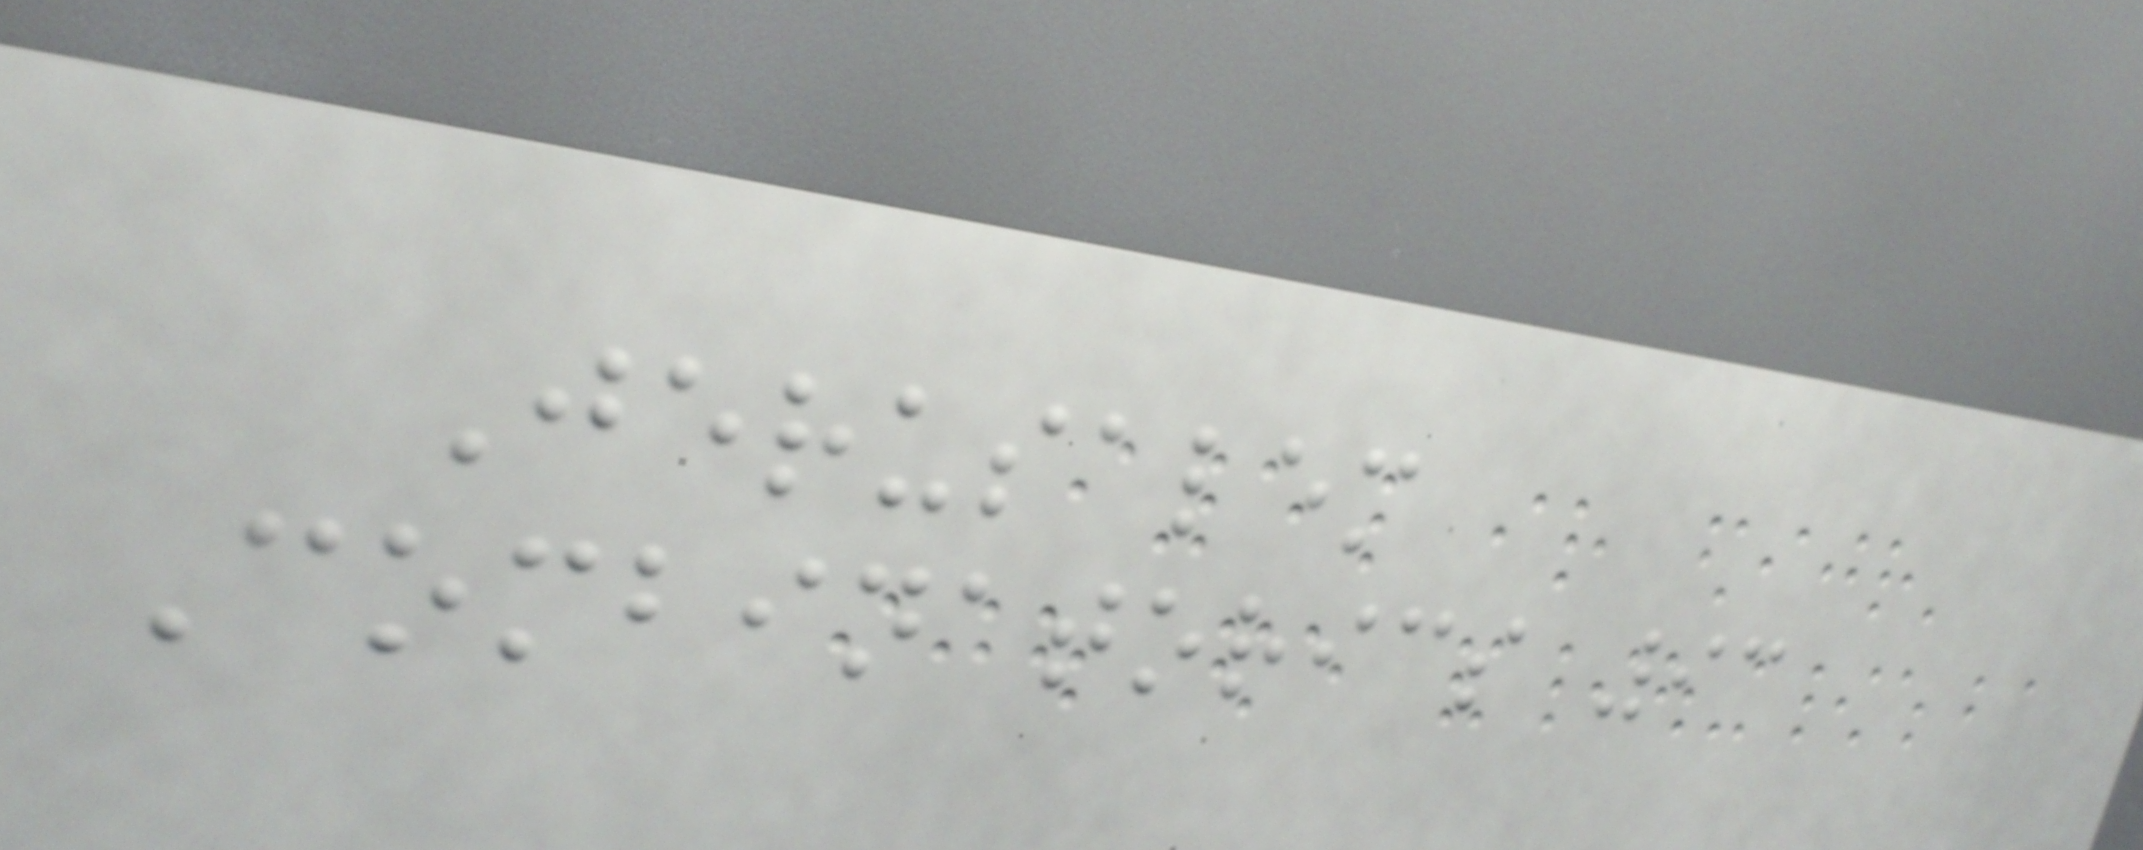Jerusalem
Combinatorics 93
